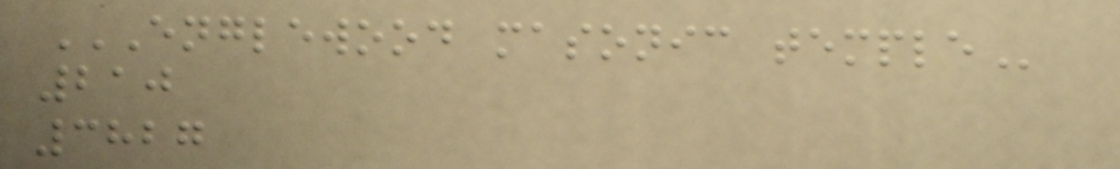ENGLEWOOD MASONIC TEMPLE
210
3827
